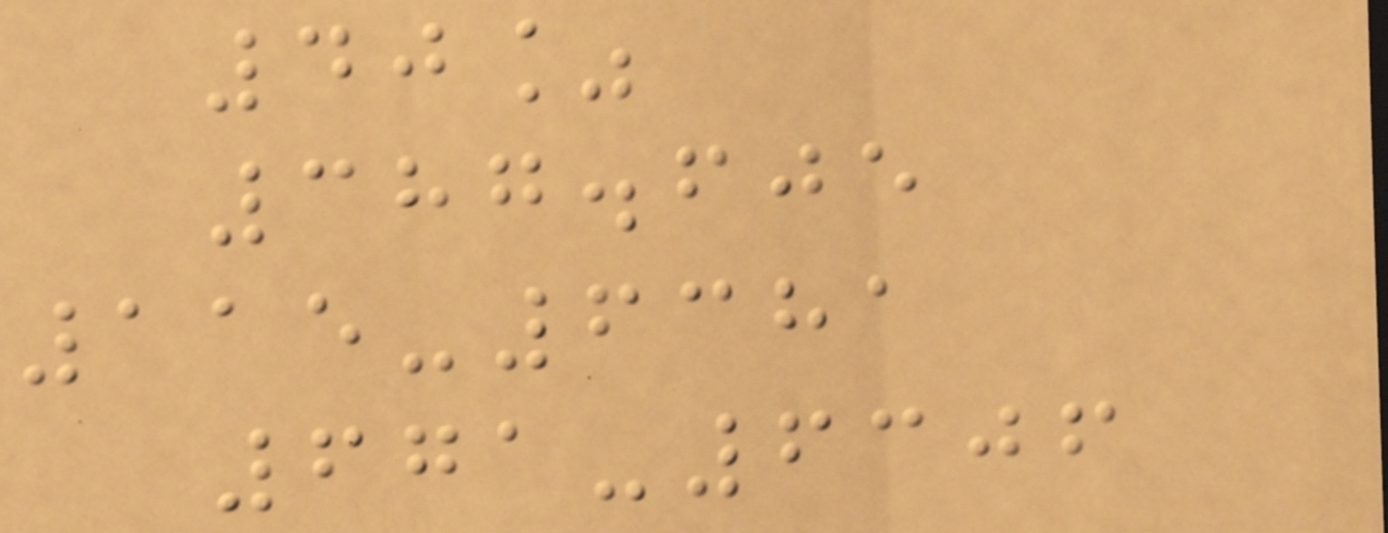40%
387.605
115-6381
671-6306
